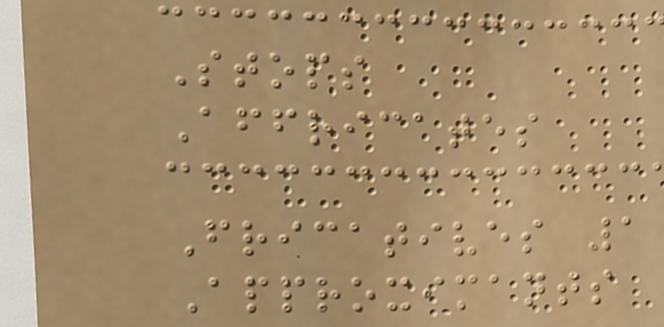Stops
Affricates
Fricatives 1
Approximants
